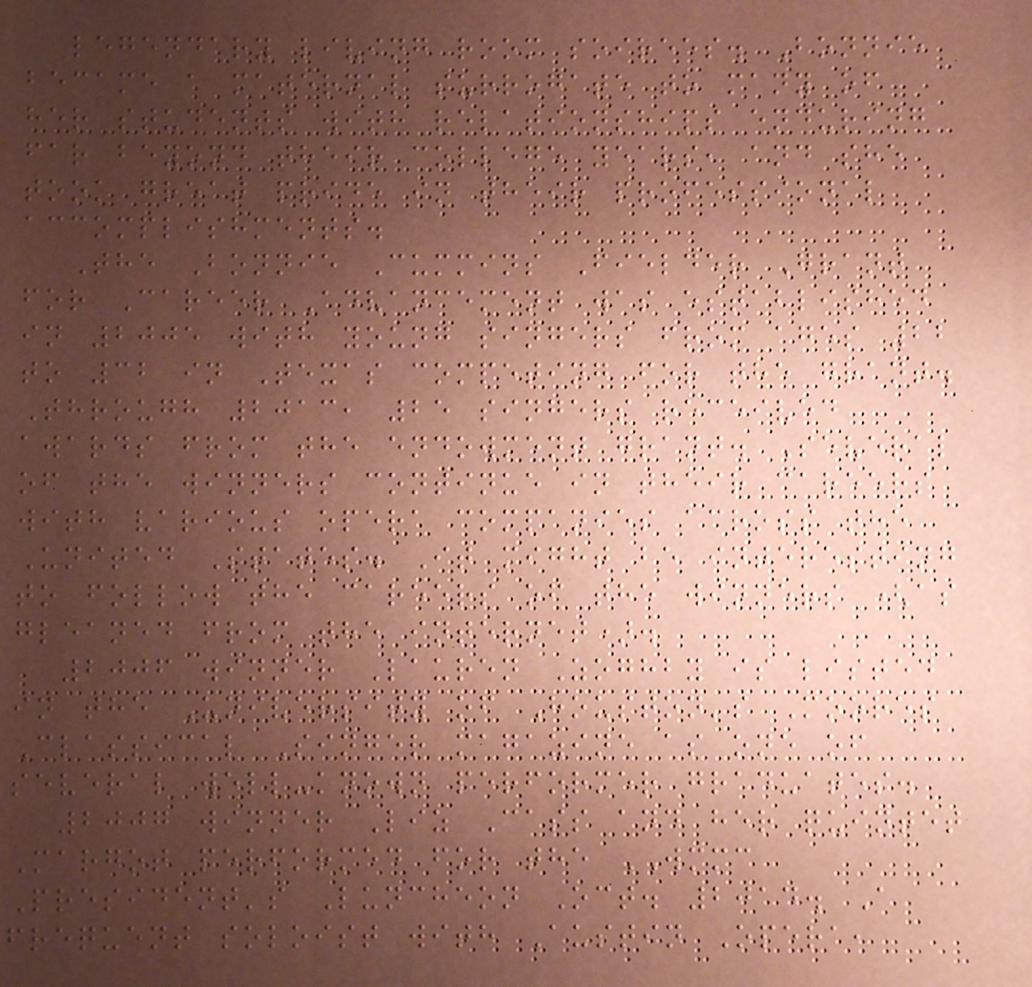legendary living room soirees. Bonnie
became a maternal surrogate to many of
her students with relationships enduring
far beyond their college years, and she
took great pride in their professional
accomplishments.
The Bonnie Cummins Fielder Grant
for Career Advancement was established
in 2005 with young singers from ages 22
to 32 in Texas competing for the grant.
Through 2013, 25 singers received
awards from the endowment grant. Several
of the winners continue in their careers
with various opera companies across the
United States. It might be interesting
to follow the careers of the winners (as
gleaned from the internet).
2006 winner Lauren Zoghby is listed
in the University of Houston's Moores
Classical Singer magazine as one of
several well-known performer graduates.
2007 winner Liz Cass and her quintet
Margot performed for the WMMC
President's Luncheon Oct. 2014. A
frequent soloist with Austin Opera,
